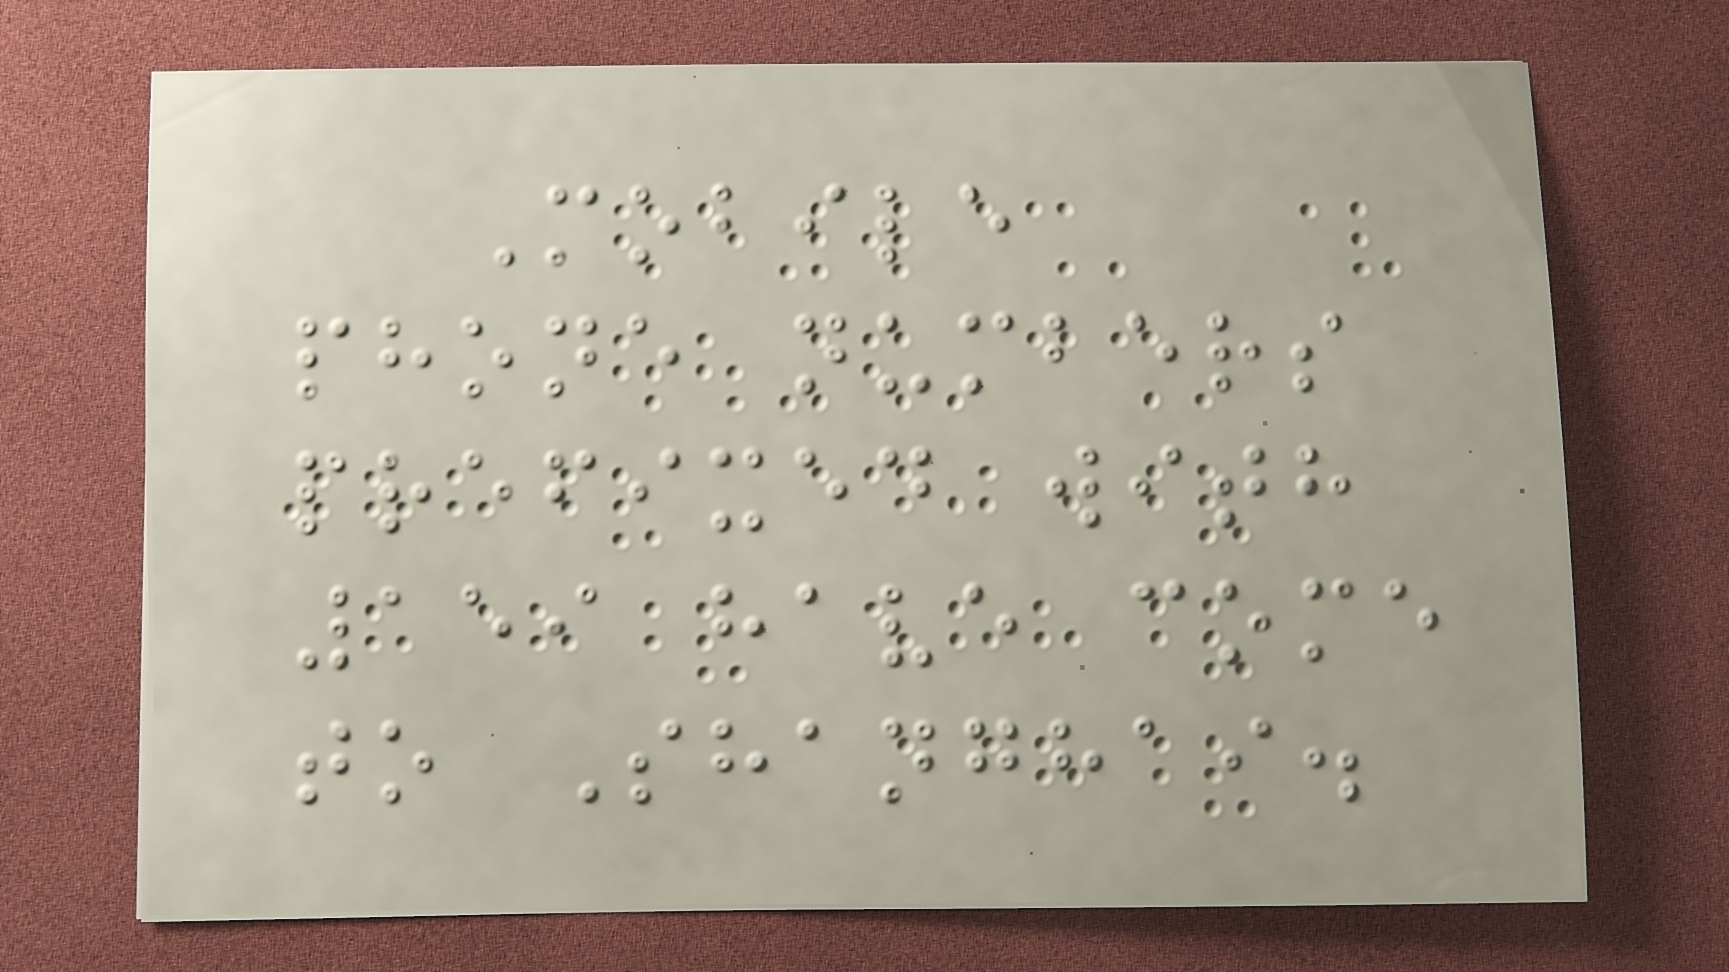Mobile
phone numbers
prefixed with
159 have come
to Shanghai.
